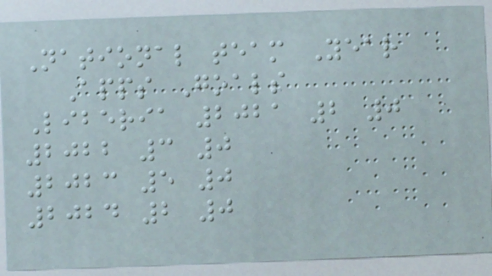National team Year
Apps Goals
Liberia 2021 2 0
2022 3 0
2023 5 0
2024 2 0
